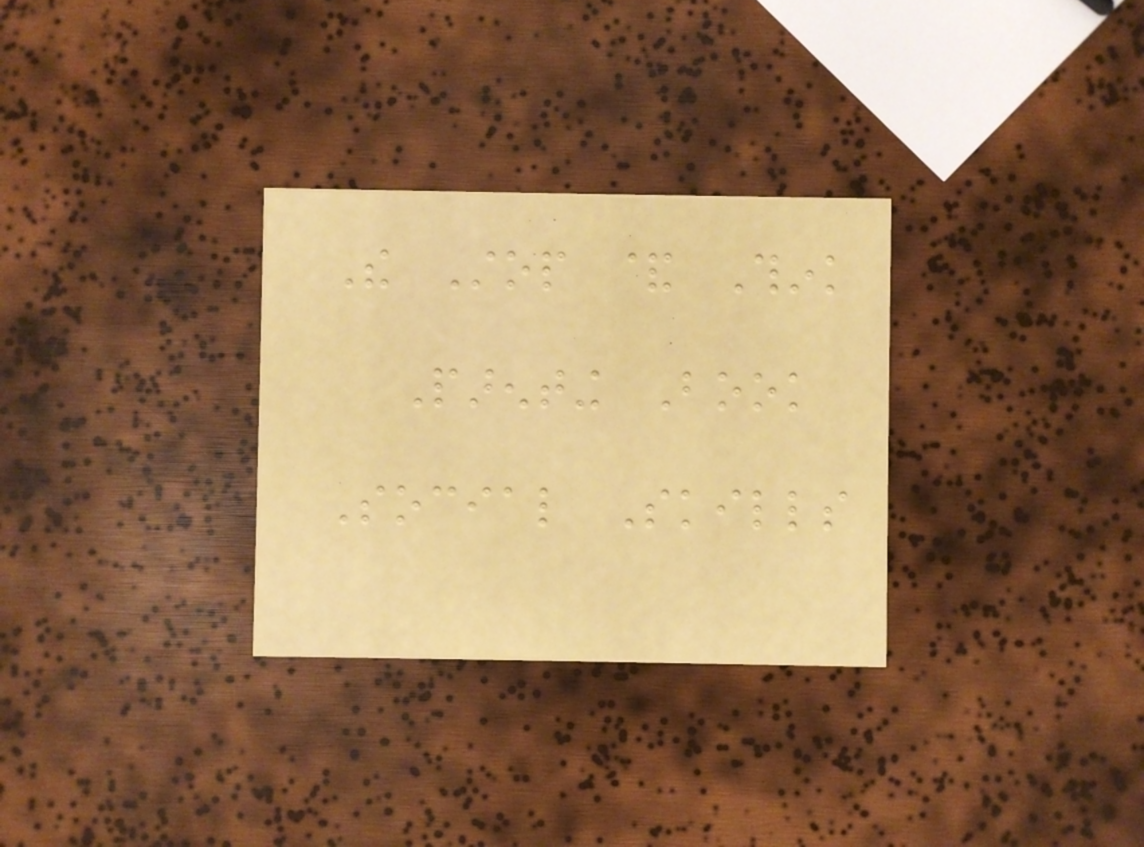The Stop & Think
Parenting Book
Social Skills
